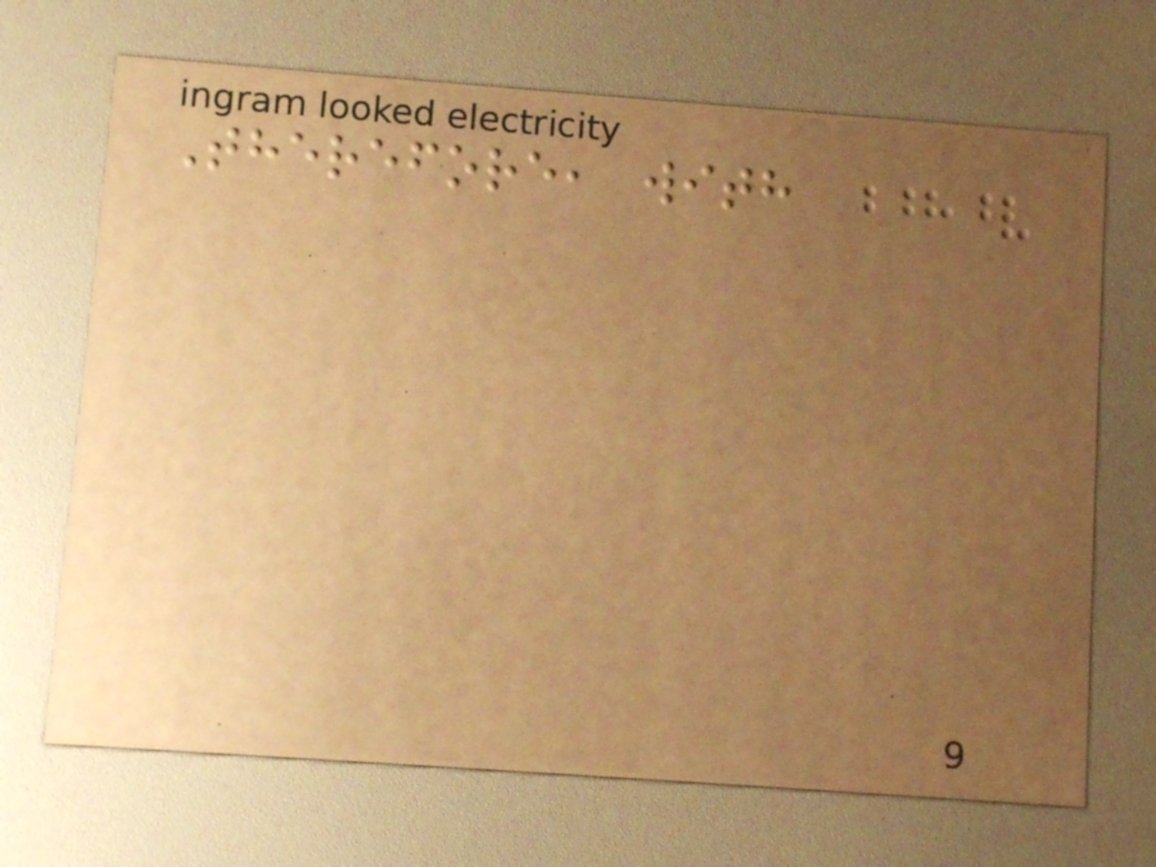Therefore, with
